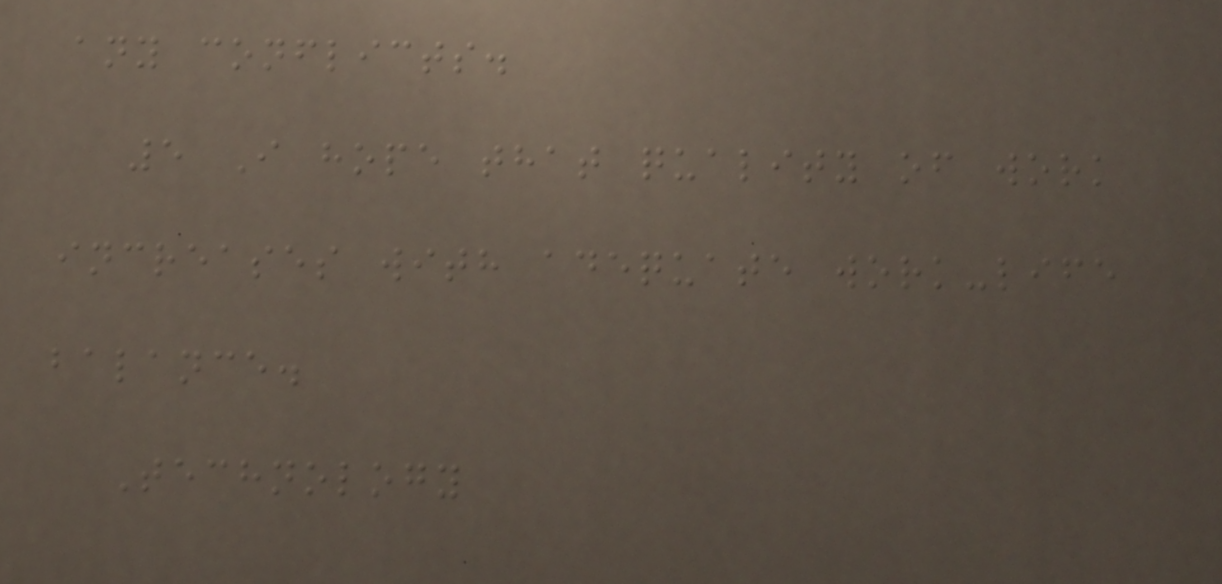any conflicts.
5 I hope that quality of work
increases with adequate work-life
balance.
Technology
